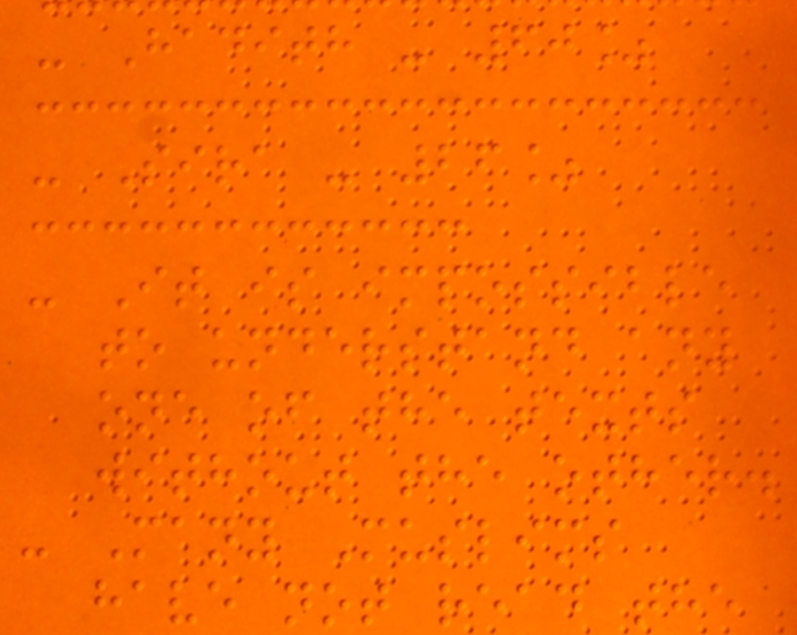- Hadith - 60%
- Sira - 26%
- It is impossible
to understand any
one of the texts
without the other.
- Many Muslims
have not read the
